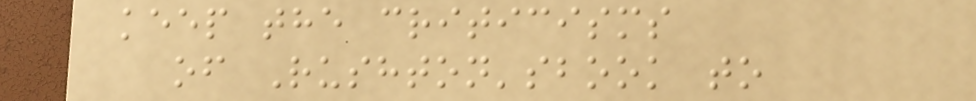keep the criticisms
of Rushton'sbook to
